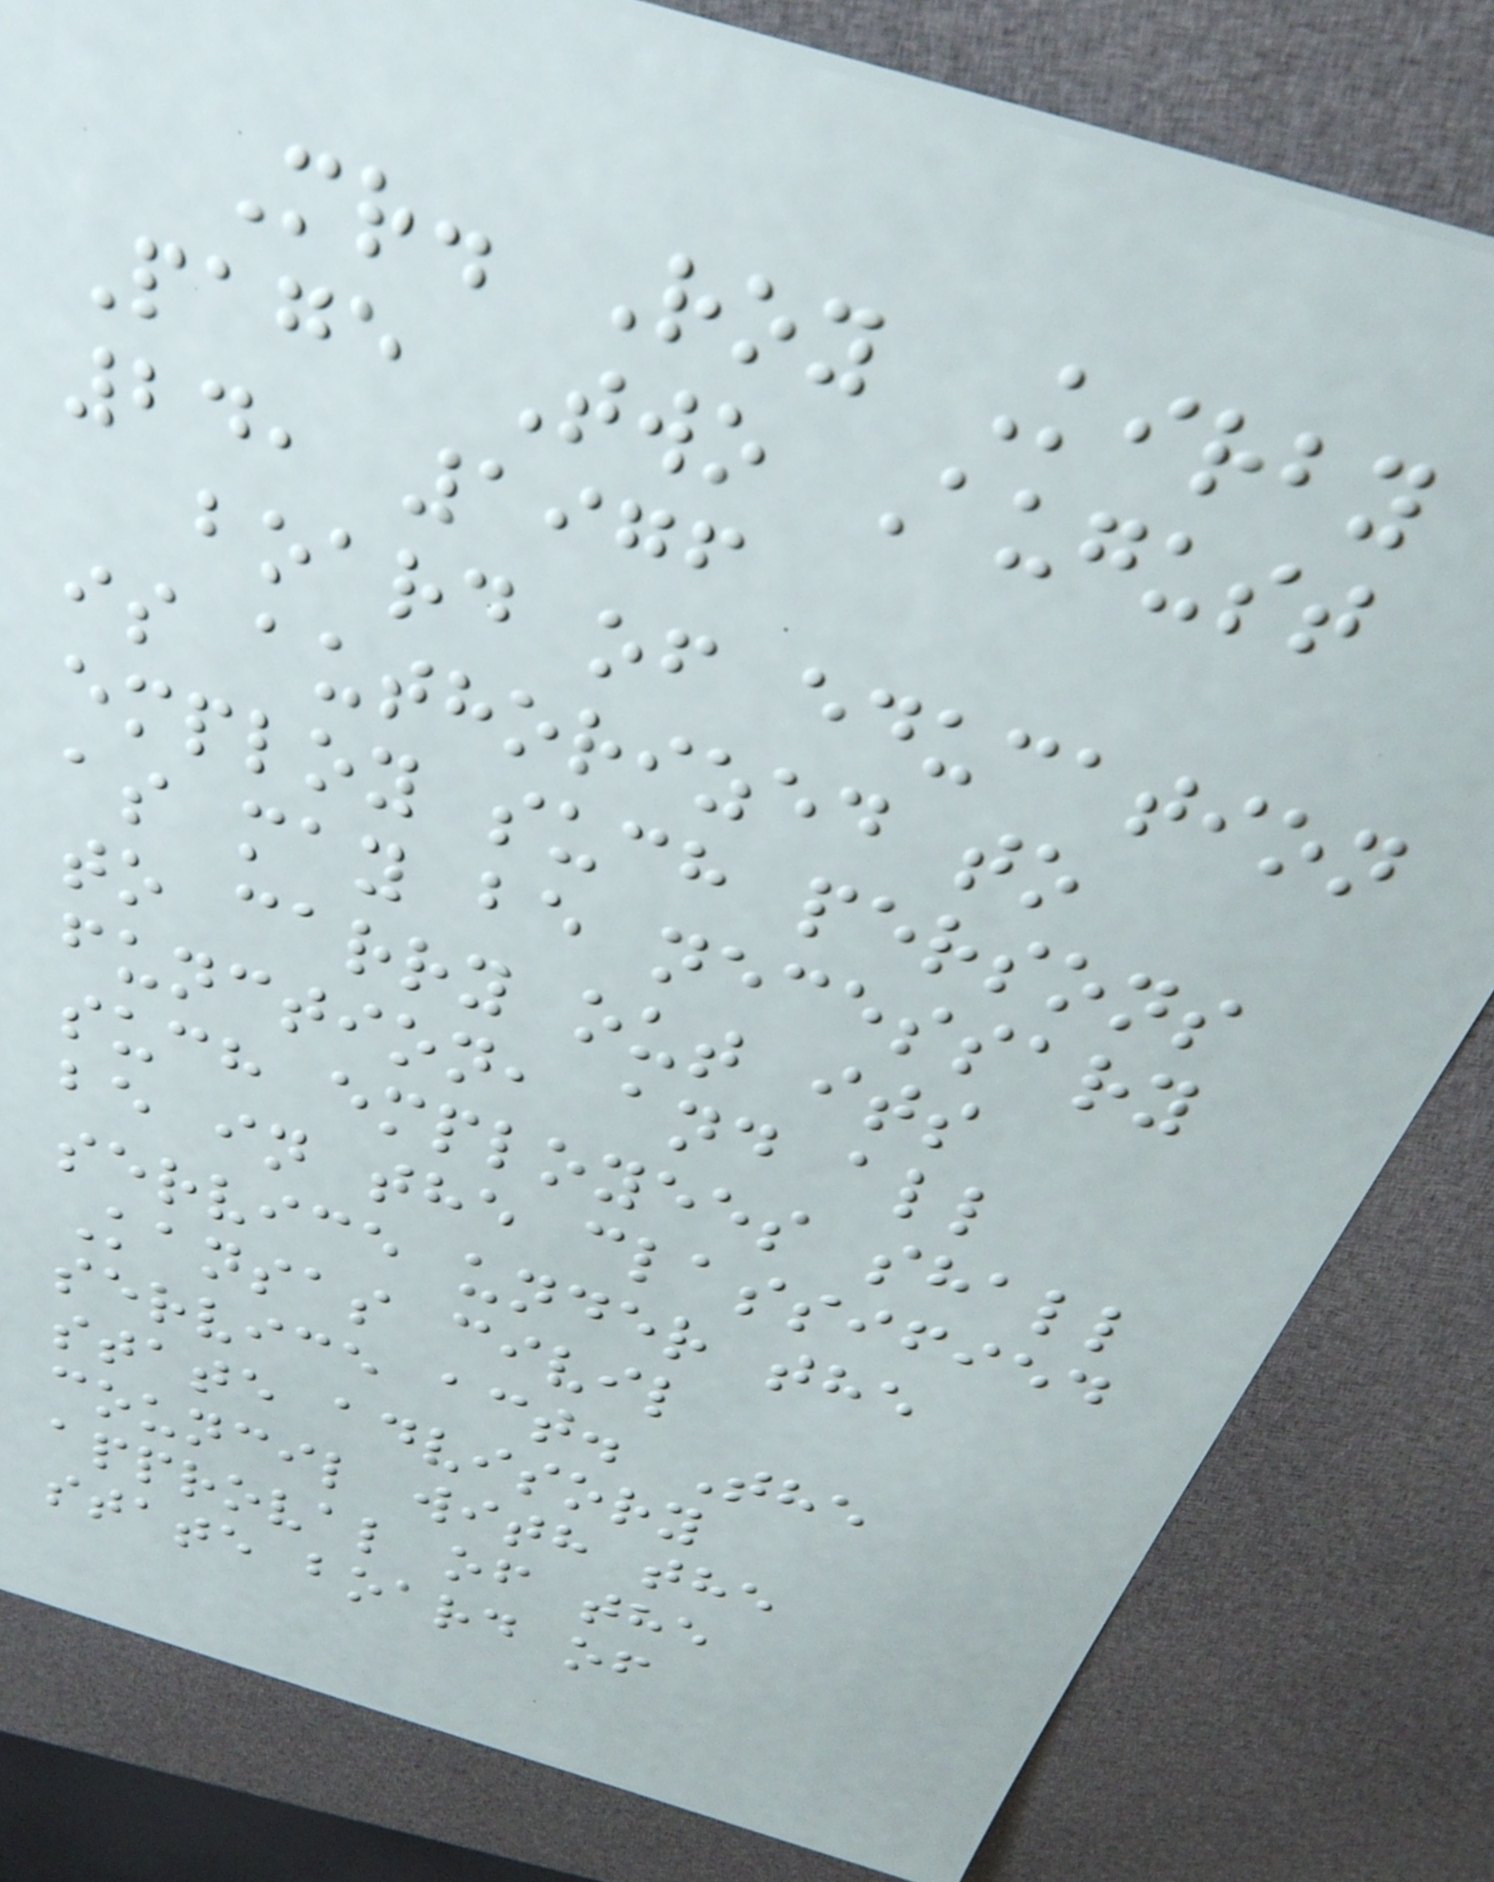Mr. Roy Kirby
Page Two August
24, 1976
board of education
is authorized to
employ such persons
as may be necessary
to carry out its
function, and all
such employees shall
be in the classified
service under the
Kansas civil
service act. The
state advisory
council with the
approval of the
state board of
